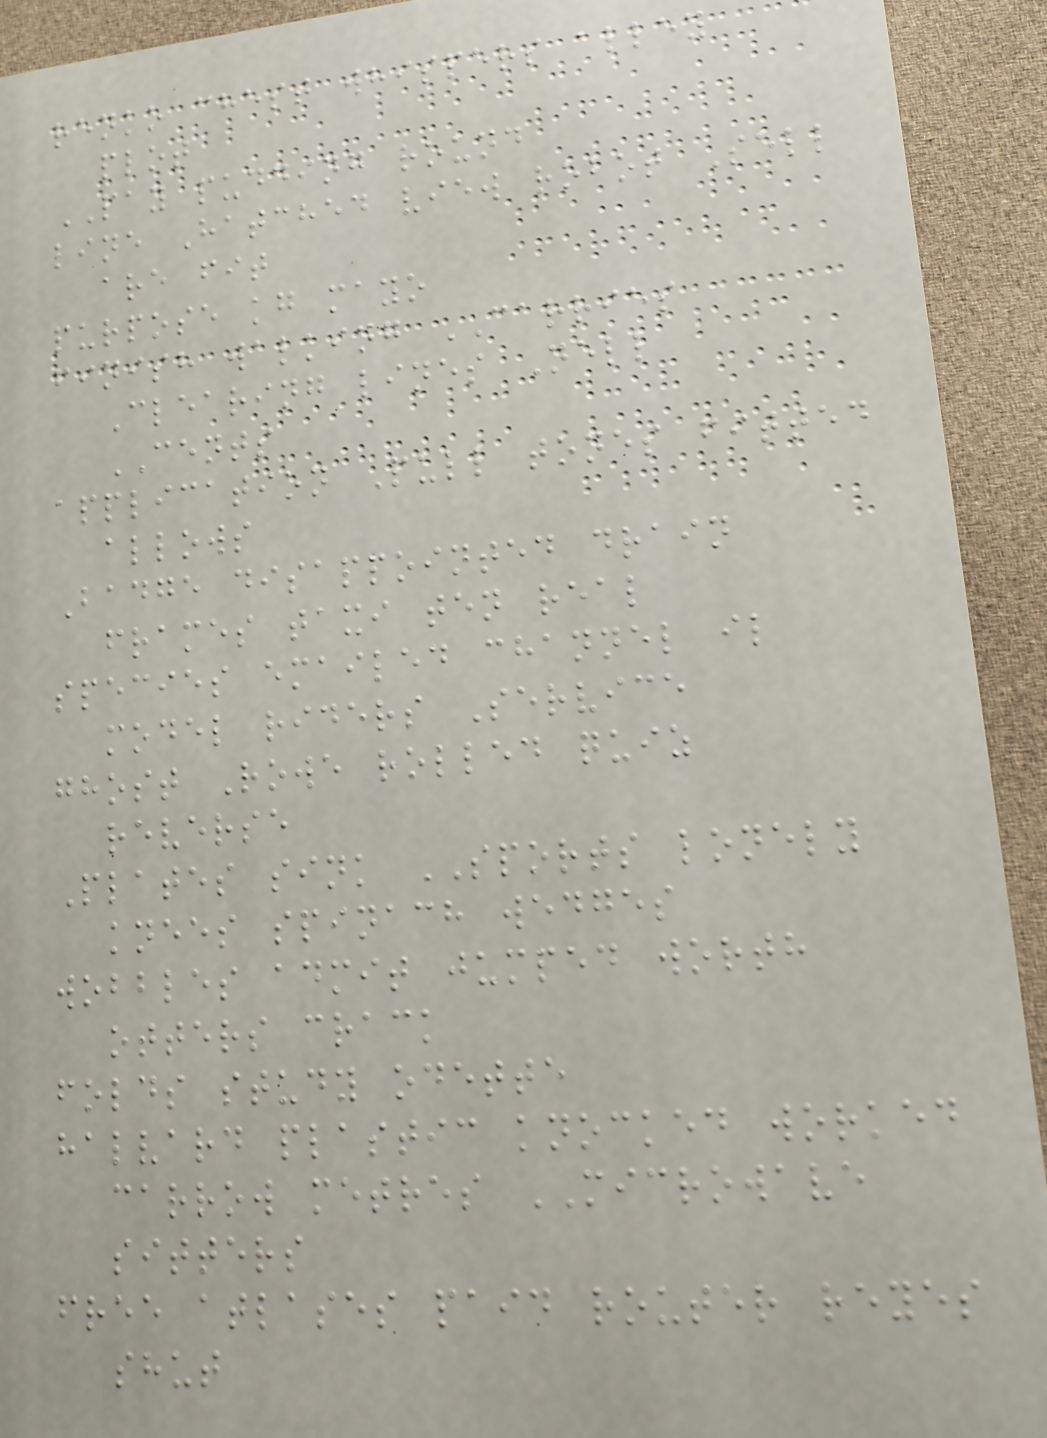renko chest whispers alley
plot
PAY pudding round
line Hatched view robot Sell
are fit
purpose kg mayo
finish walking CARRIES
Clearing lines Nell
CENTS
application Pull tones fitted
allows
Badge disappointed drain
frames taxi ten real
species emailed channel il
model riders Service
ghost Rowe rolled quiz
reverse
Plates sink SPORTS lonely
knees spinach wedges
wobbles admit jumped worth
otters crack
folds study odette
halvard plastic knocked worked
carrow metres MICROWAVE
sitters
free atlases paid router reyes
shut
